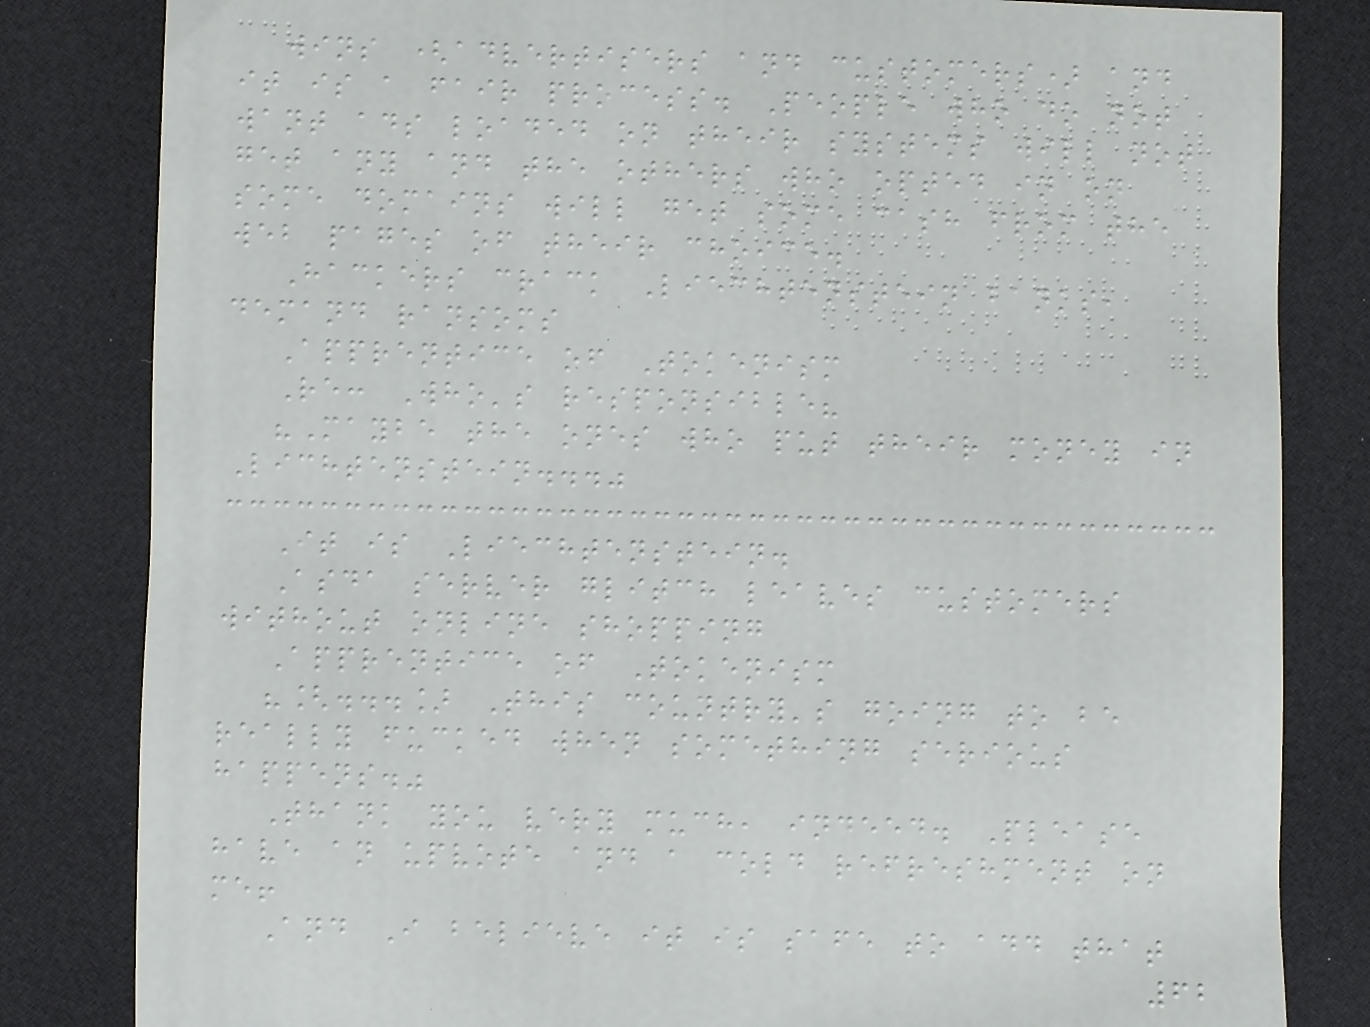wins (advertisers and customers) and
it is a fair process. People who do not
want ads loaded on their systems will not
get any and the others who opted in on
some domains will get some cash from the
web pages of their choice.
Hackers crack Liechtenstein banks,
demand ransoms
Apprentice of Tokenism
Re: Who's responsible?
"Maybe the ones who put their money in
Lichtenstein..."
It is Liechtenstein.
Asda server glitch leaves customers
without online shopping
Apprentice of Tokenism
"[...] This country's going to be
really fucked when something serious
happens."
Thank you very much, indeed. Please
have an upvote and a cold refreshment on
me!
And I believe it is safe to add that
62
